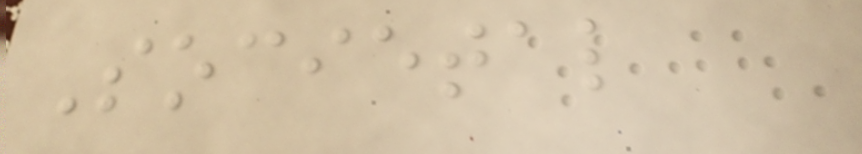Societal
